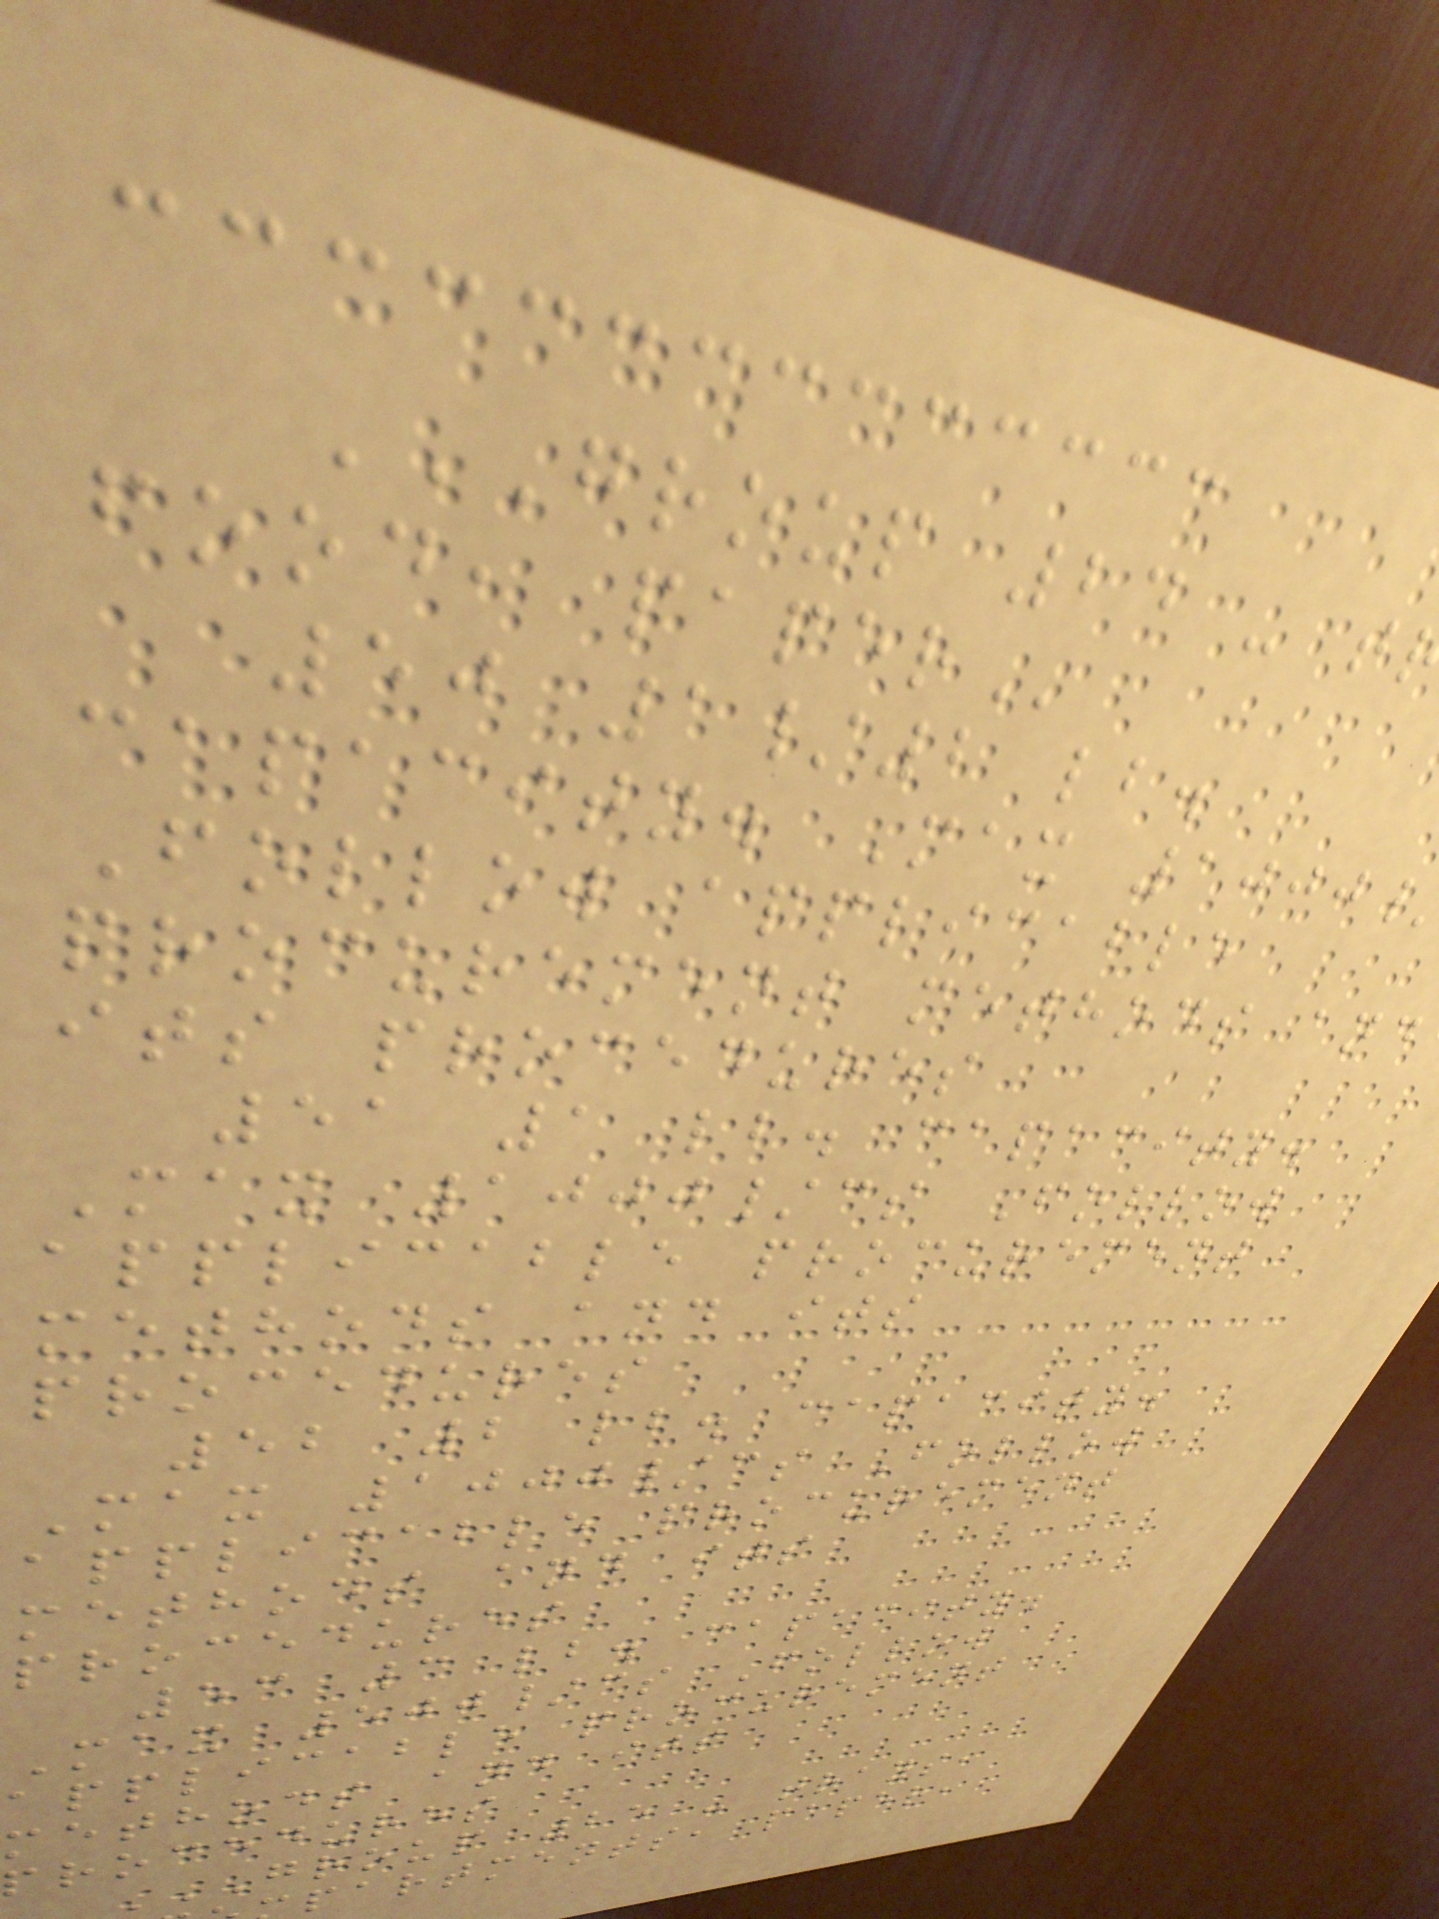food,
50 1/2 lb.
capacity. Max 1000
Follow applicable
procurement methods and
its procedures
51 1 lb. capacity.
Max 1000/cs Follow
applicable procurement
methods and its
procedures
52 2 lb. capacity.
Max 1000/cs Follow
applicable procurement
methods and its
procedures
53 3 lb. capacity.
Max 500/cs Follow
applicable procurement
methods and its
procedures
GROUP 25 - TRAYS,
partments, paper,
